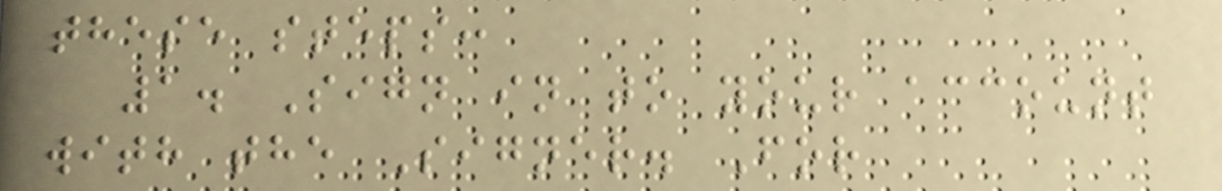these steps:
1. Sign in to your account
with the Signer. For
